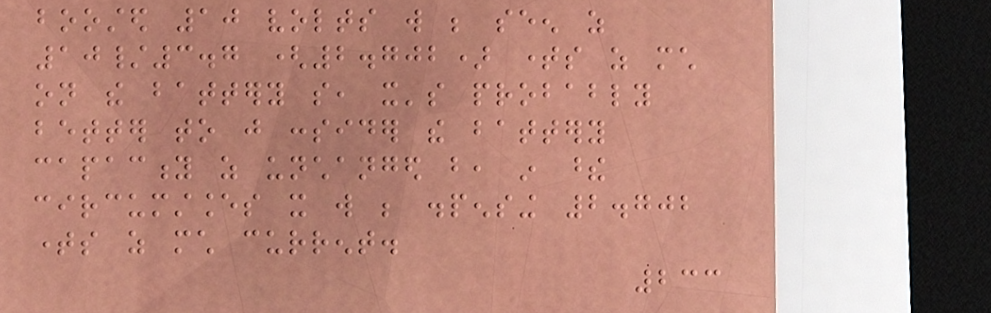boosted 10 volts will be seen as
10/3.7 (2.702) times as much
on the battery so, it's probably
better to just consider the battery
capacity as unchanged but, in these
circumstances it will be dispensing 2.702
times as much current.
233
